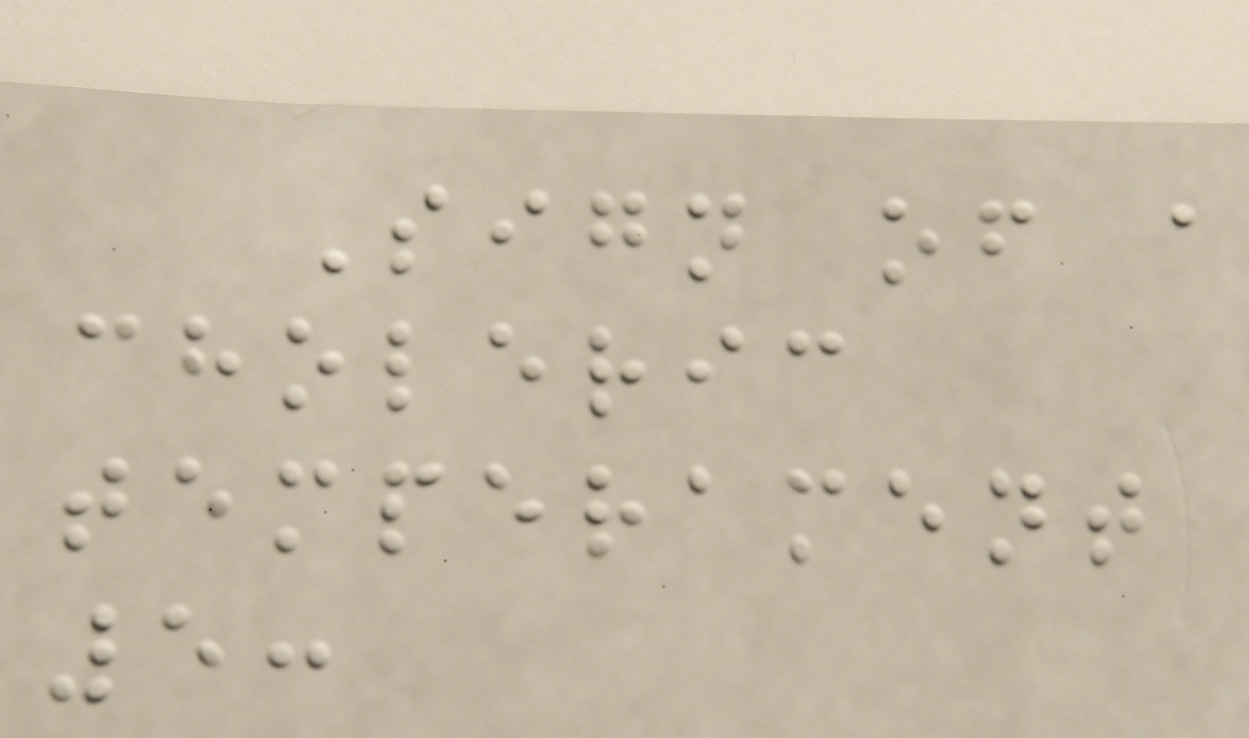Sign of a
choleric
temperament
5:
